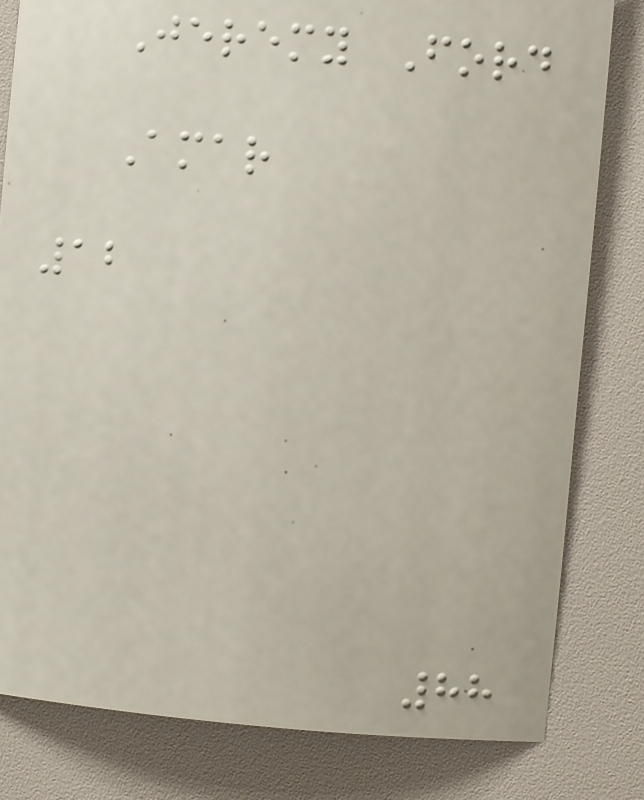Jeremy Ford
Amar
12
88
